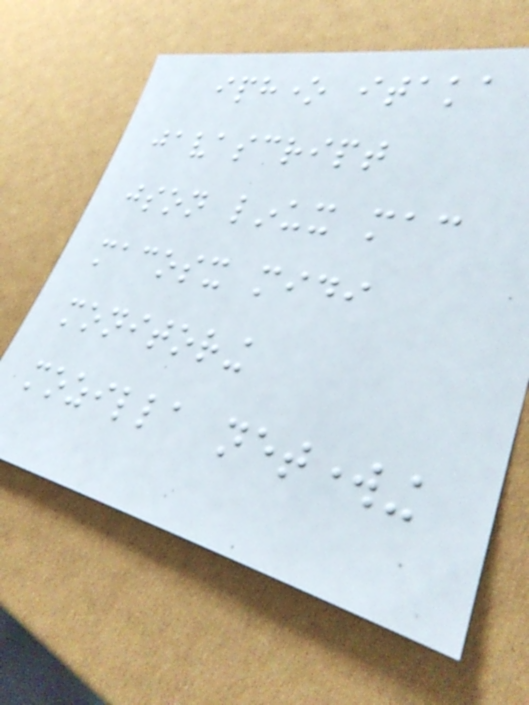iphone itaka
javascript
json linux mac
macosx midi
monitoring
mozilla networking
